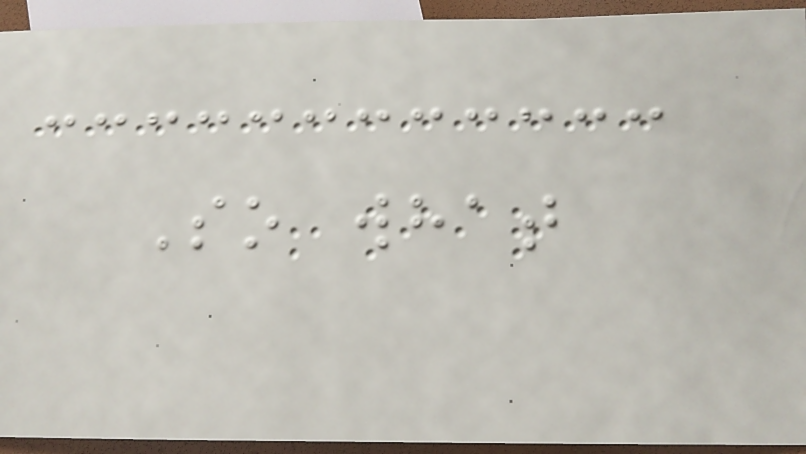So what
